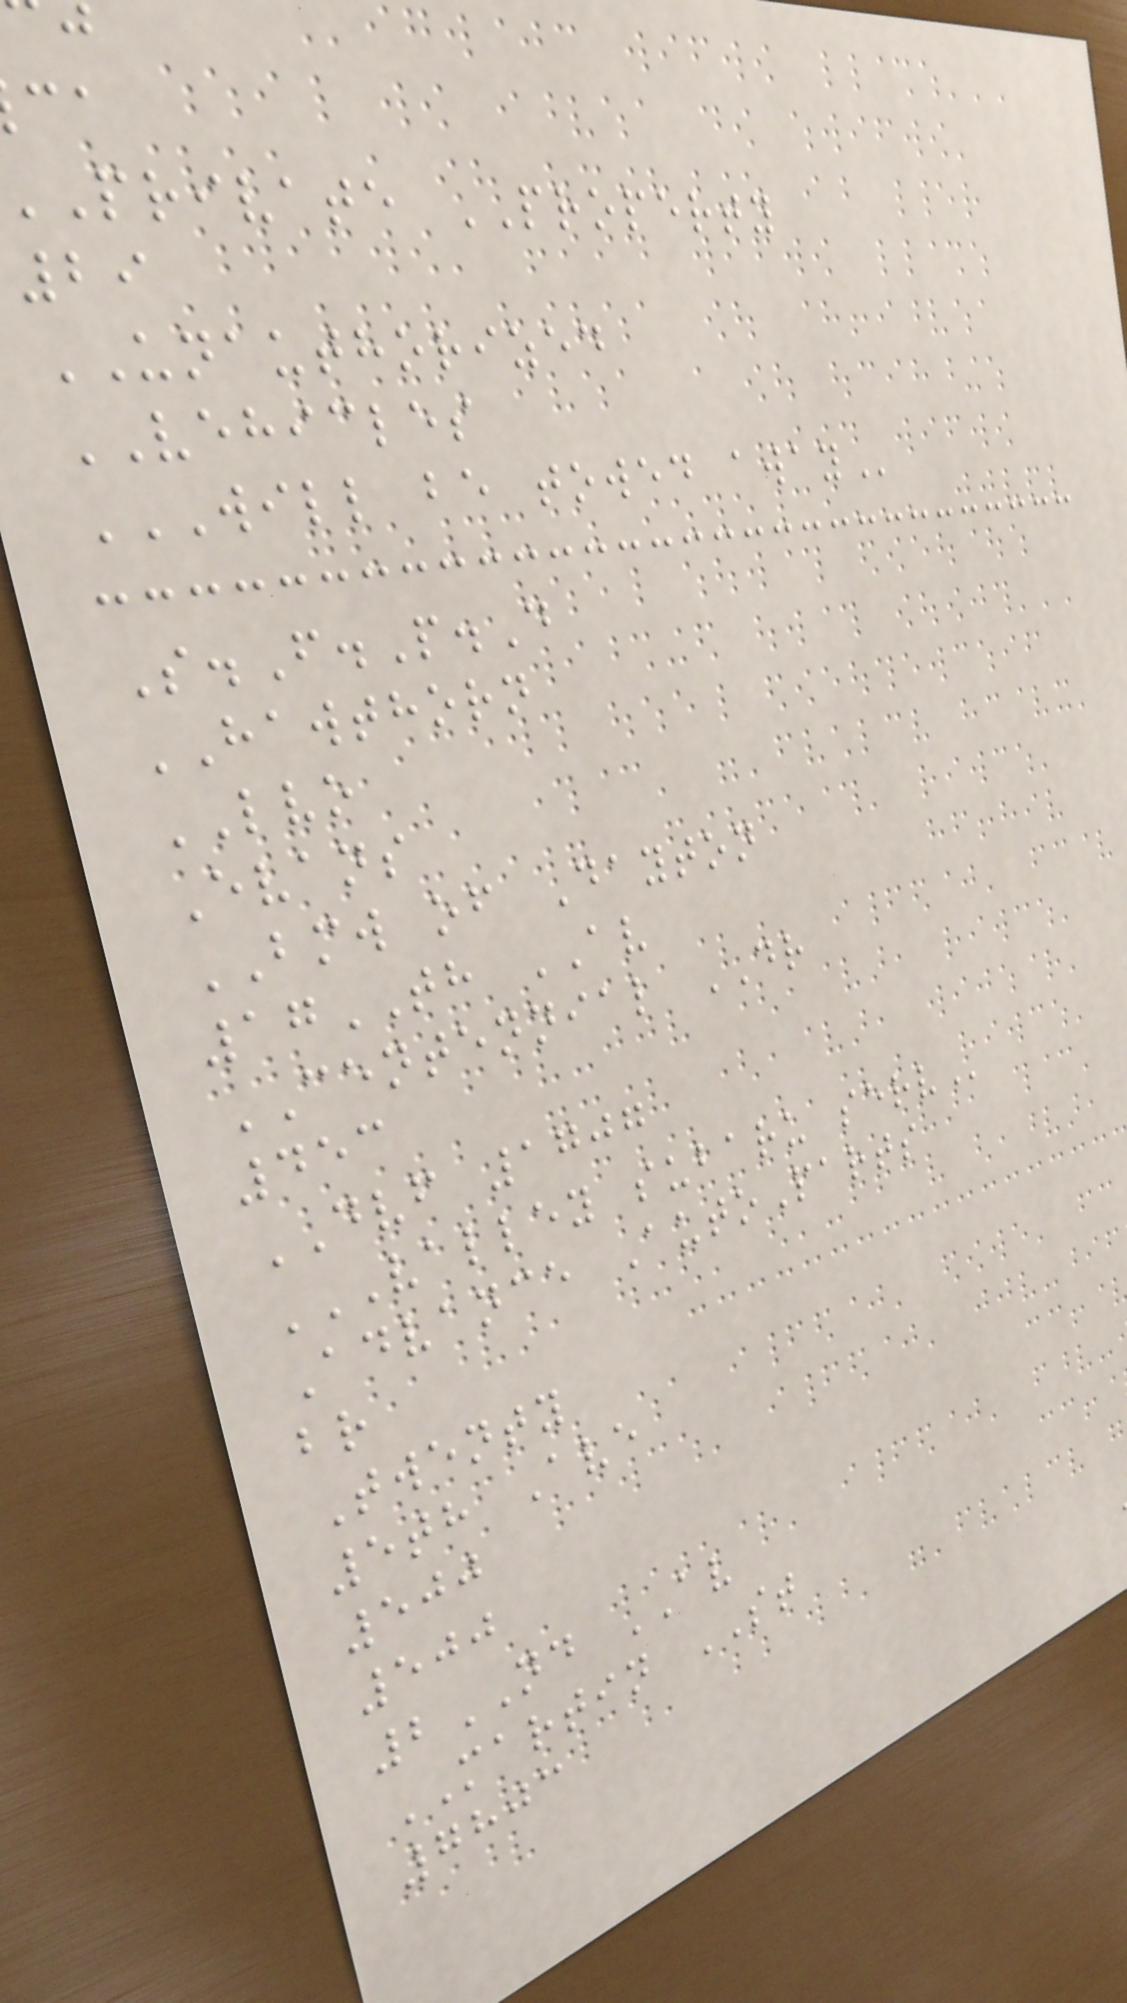private PROPERTY
29
UNAUTHORIZED
VEHICLES
WILL BE TOWED AWAY
S.F.P.D
HAWTHORN
LVO
Evans
BMW of Dayton
17TH AV
CENTENNIAL DR
453
DVF 1707
VALLEY SUBARU SERV
Advance AutoParts
br
Twenty
5th Ave
500
500
2ND AV
MARTIN ST
7803
